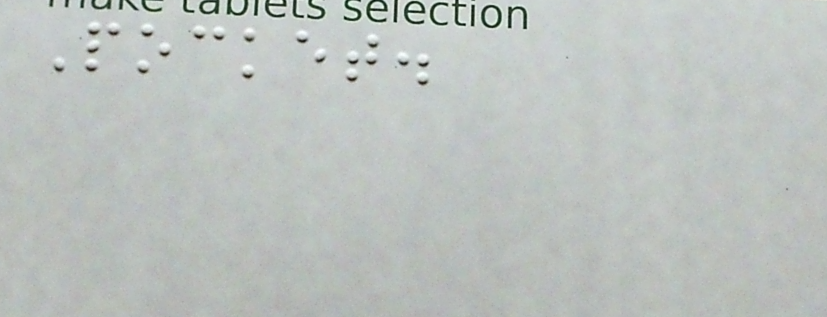Pocket.
